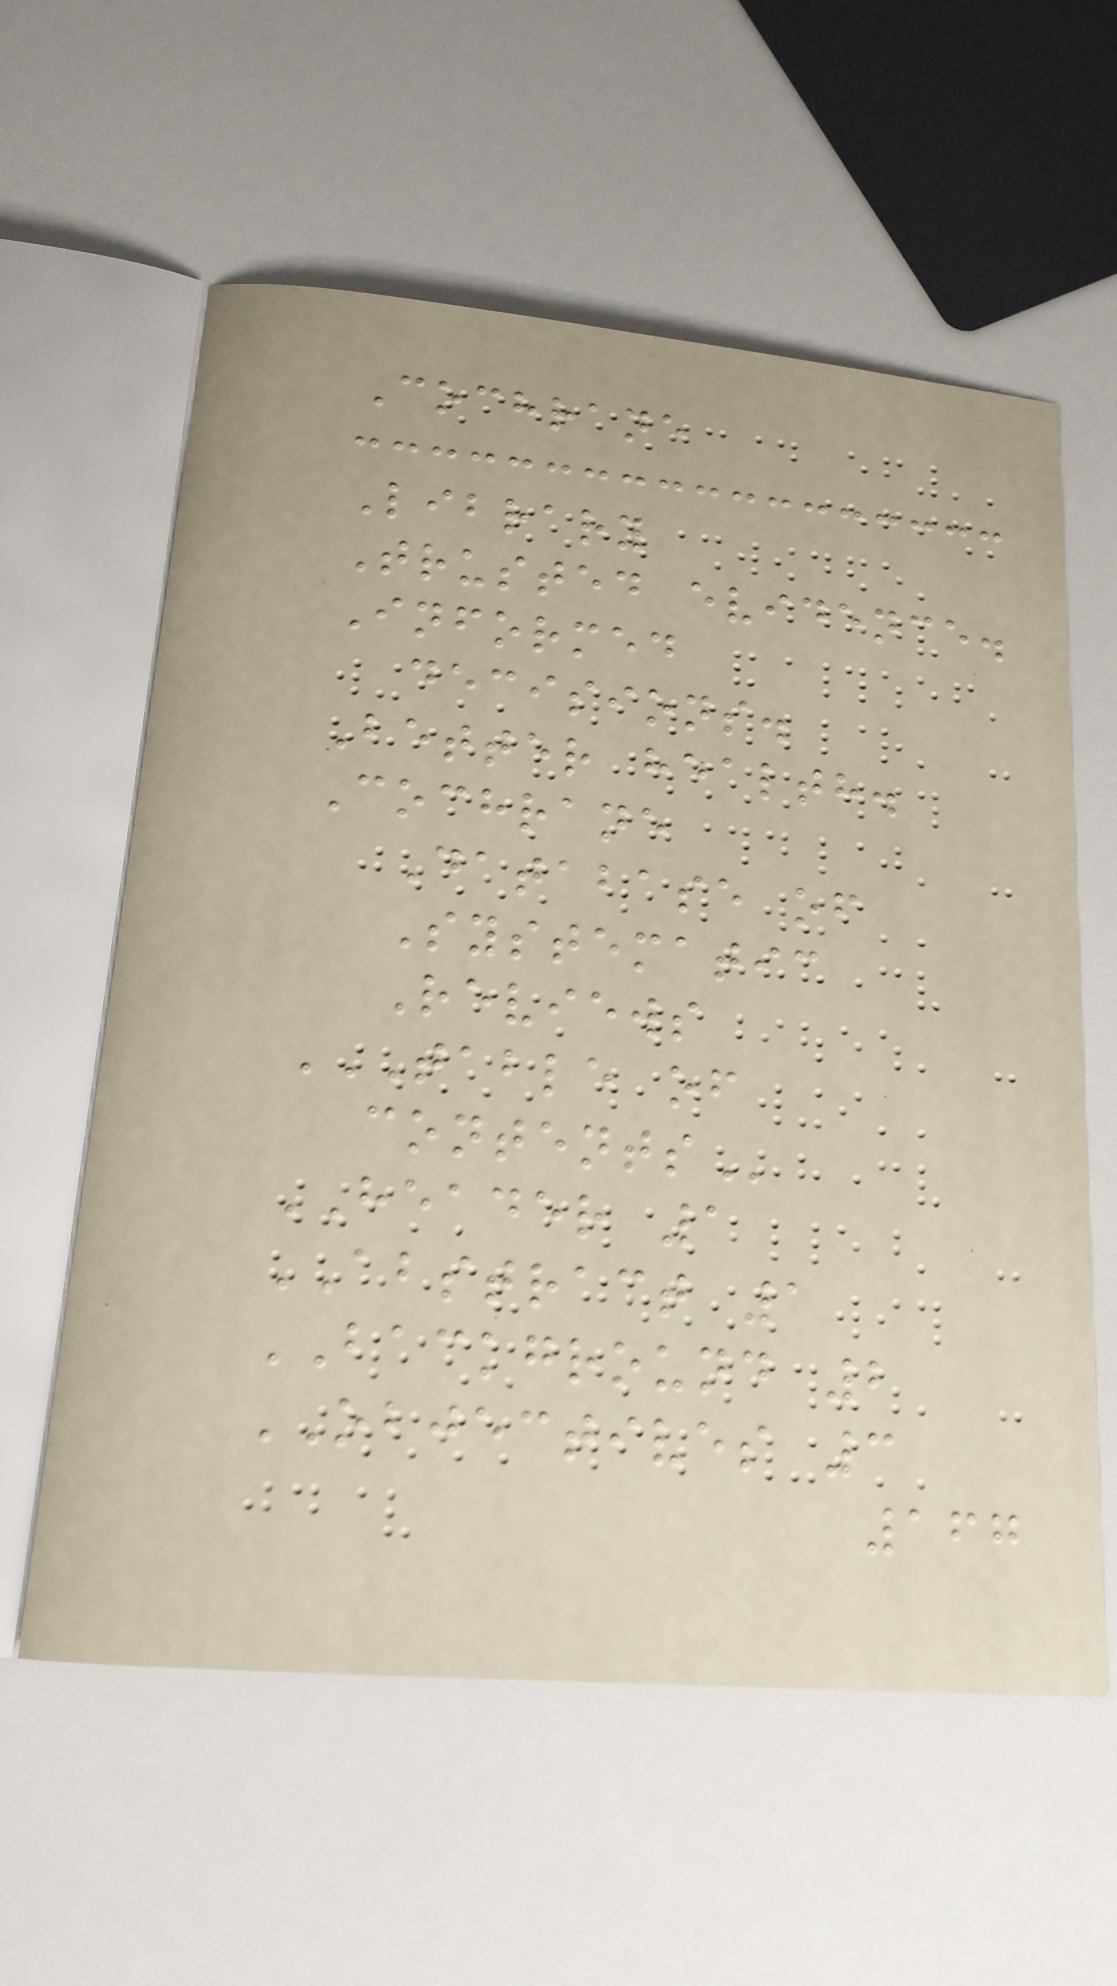Cochrane
Library
Trusted evidence.
Informed
decisions.
Better health.
Cochrane
Database of
Systematic
Reviews
TABLE OF
CONTENTS
HEADER 1
ABSTRACT 1
BACKGROUND 2
OBJECTIVES 3
167
